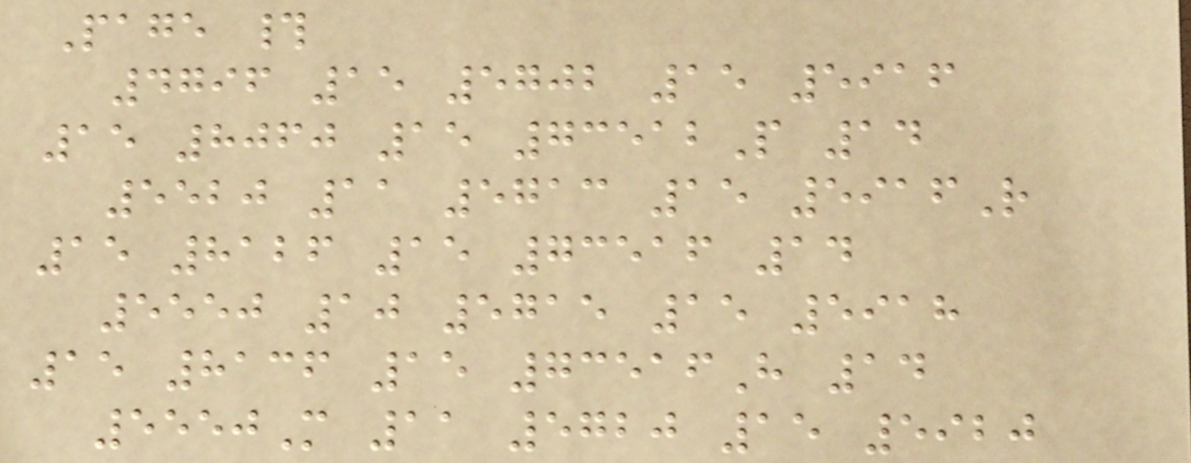Page #
4796 15 5702 15 5916
15 8060 15 73512P 14
5520 11 5713 15 5916R
15 8126 15 73516 14
5550 10 5715 15 5918
15 8136 15 73516H 14
5550M 11 5720 15 5920
